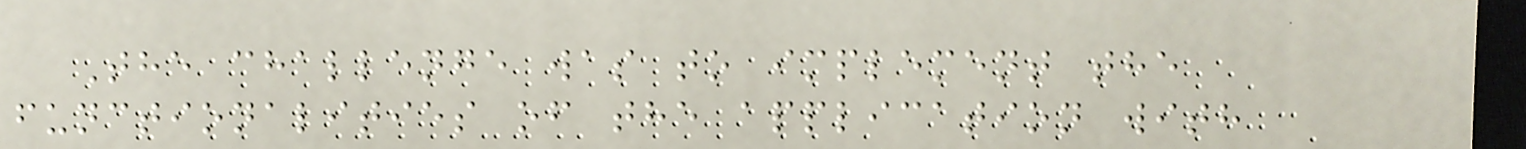The challenge was to implement the
functionalities of the application with
